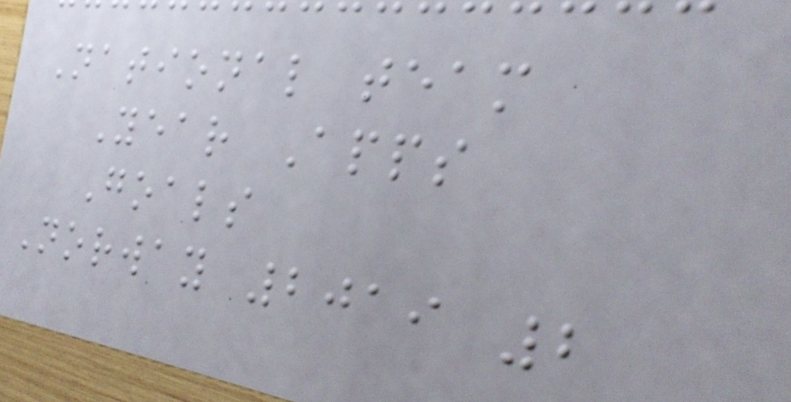National team
Year Apps
Goals
Norway 2019 2
